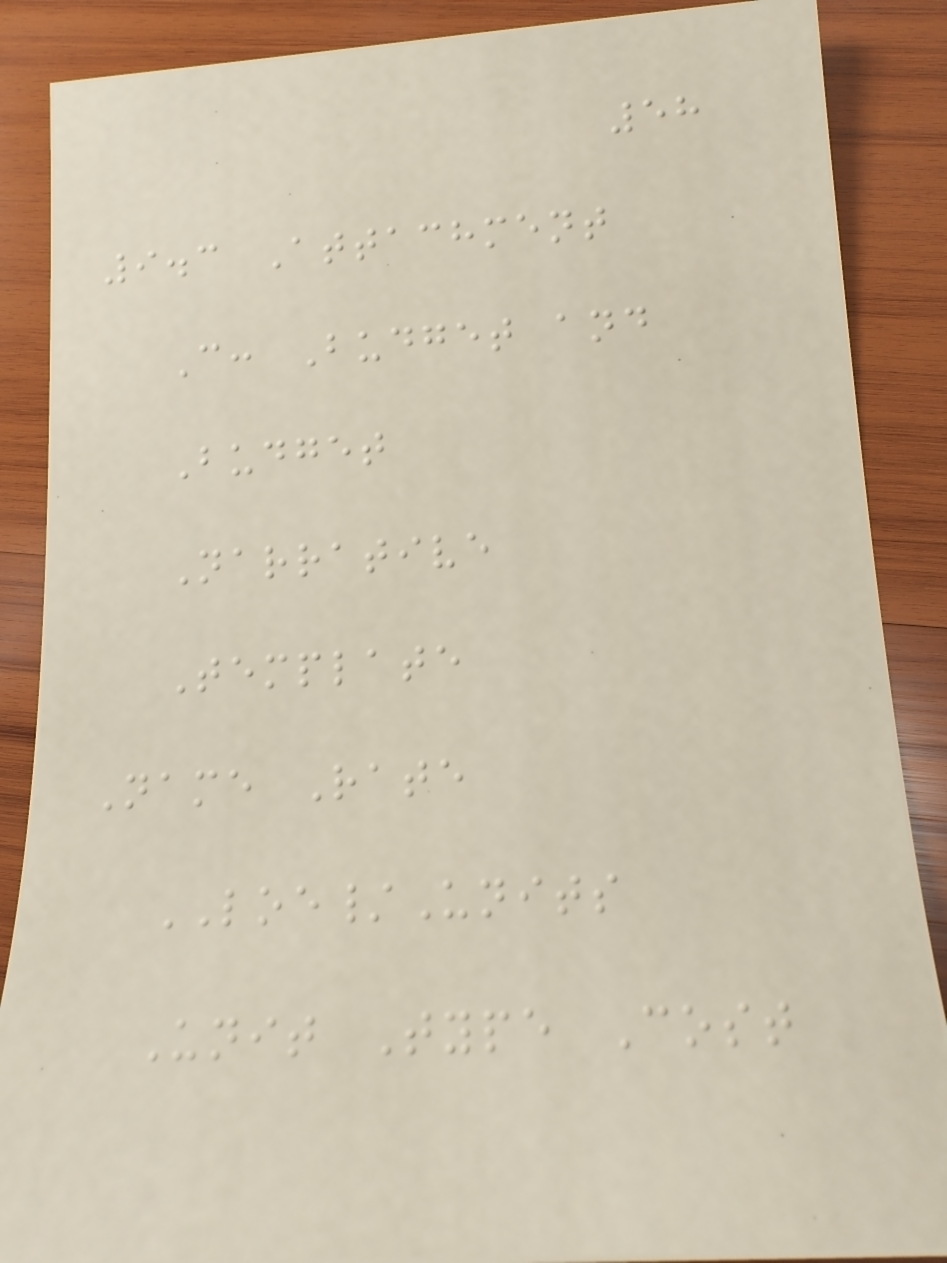58
9.3 Attachment
C: Budget and
Budget
Narrative
Template
Name Rate
LOE/Units
Unit Type Cost
